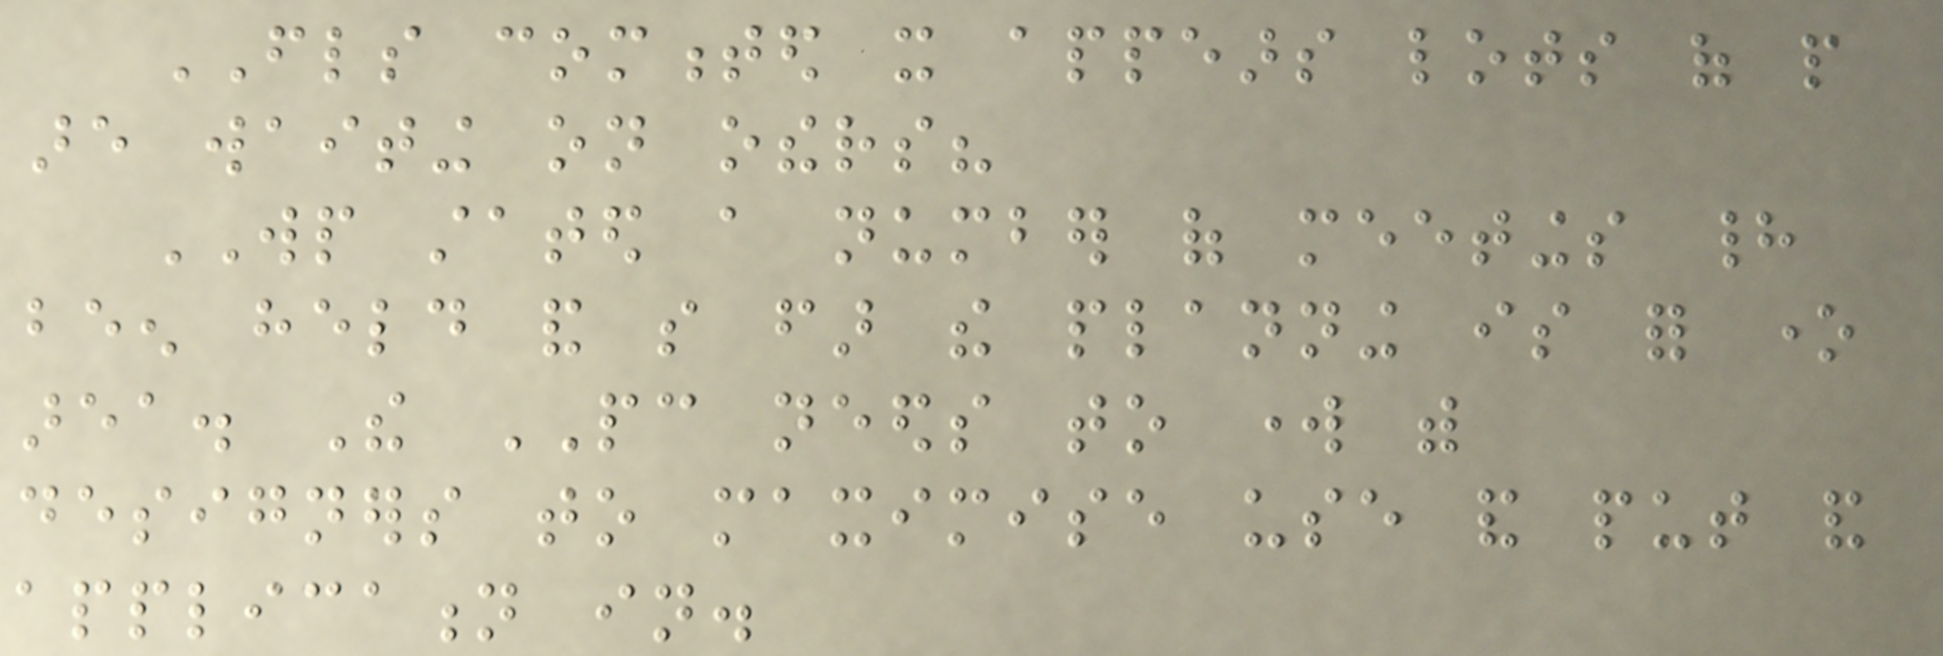FLS commented it appears lots of people
are waiting on others?
WP stated a number of meetings had
been held and so far the planning is for one
area. The PC needs to work with
designers to maximise use and put and
application in.
